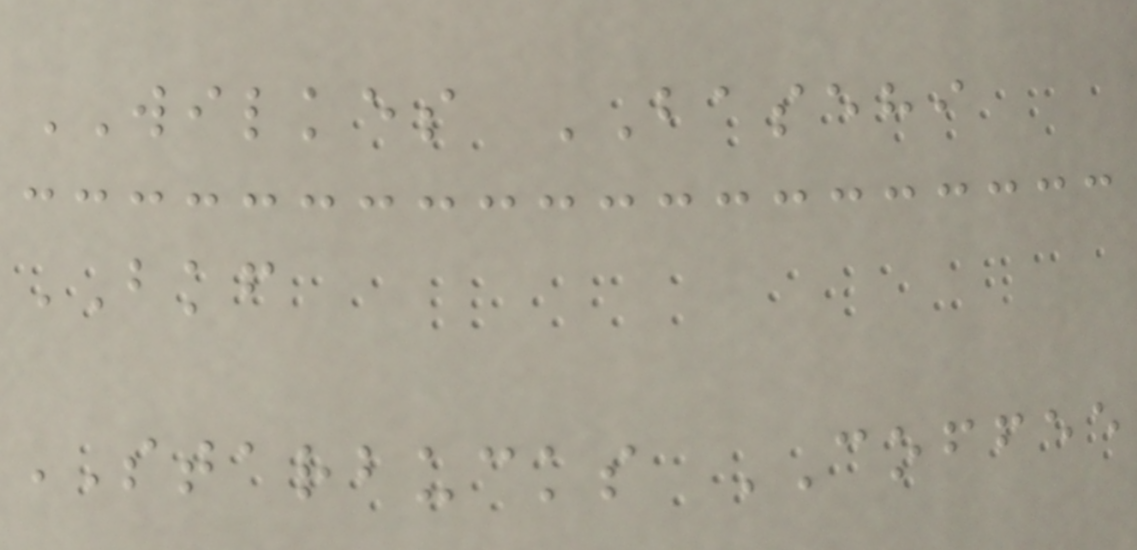WILKES BASEHI
BKF
STARBUCKS COFFEE
